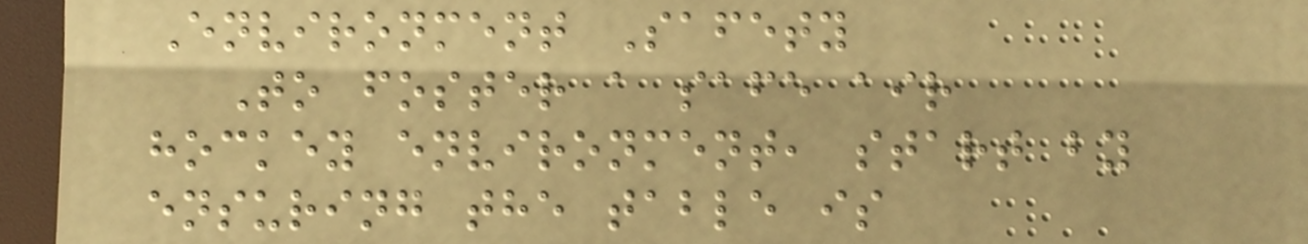Environment Safety
To foster a safe air
hockey environment, start by
ensuring the table is
